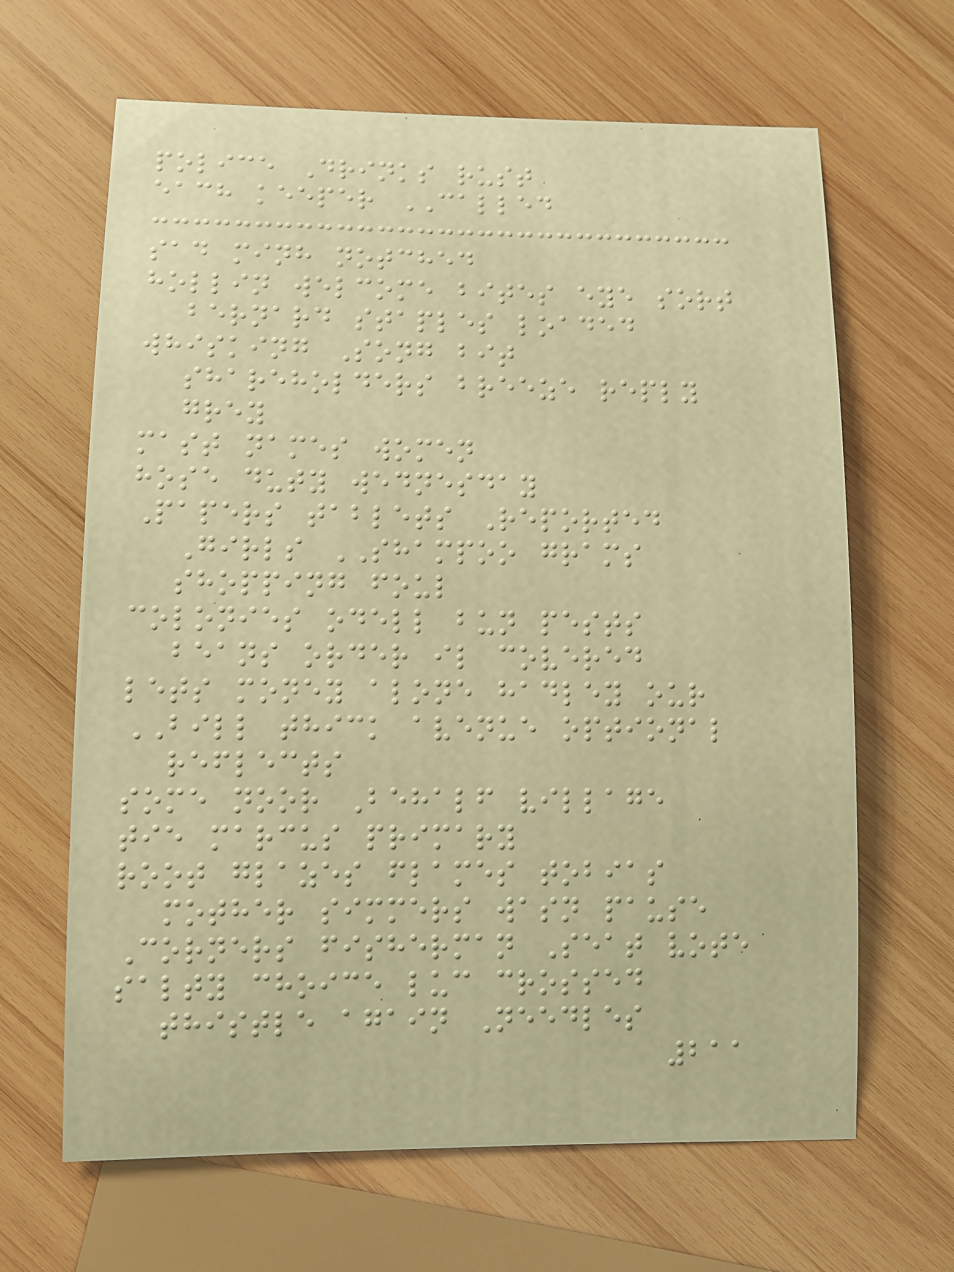police Drinks rust
each keeper CALLED
sad minh notched
hollin welcome bites eye sort
bernard staples loaded
whisking Song bit
shareholders breeze reply
grey
mast names women
hose duty wednesday
Papers tablets Reported
Girls SHAMPOO grams
shopping foul
colonies odell bun pests
beans order il covered
lets money alone hadley our
BILL thick avenue optional
reflects
some noor Behalf village
tie marcus primary
root glazes flames tobias
mother simmers wasn pause
Corners fisherman Seat vote
salty choice luc crossed
thistle again Needles
211
